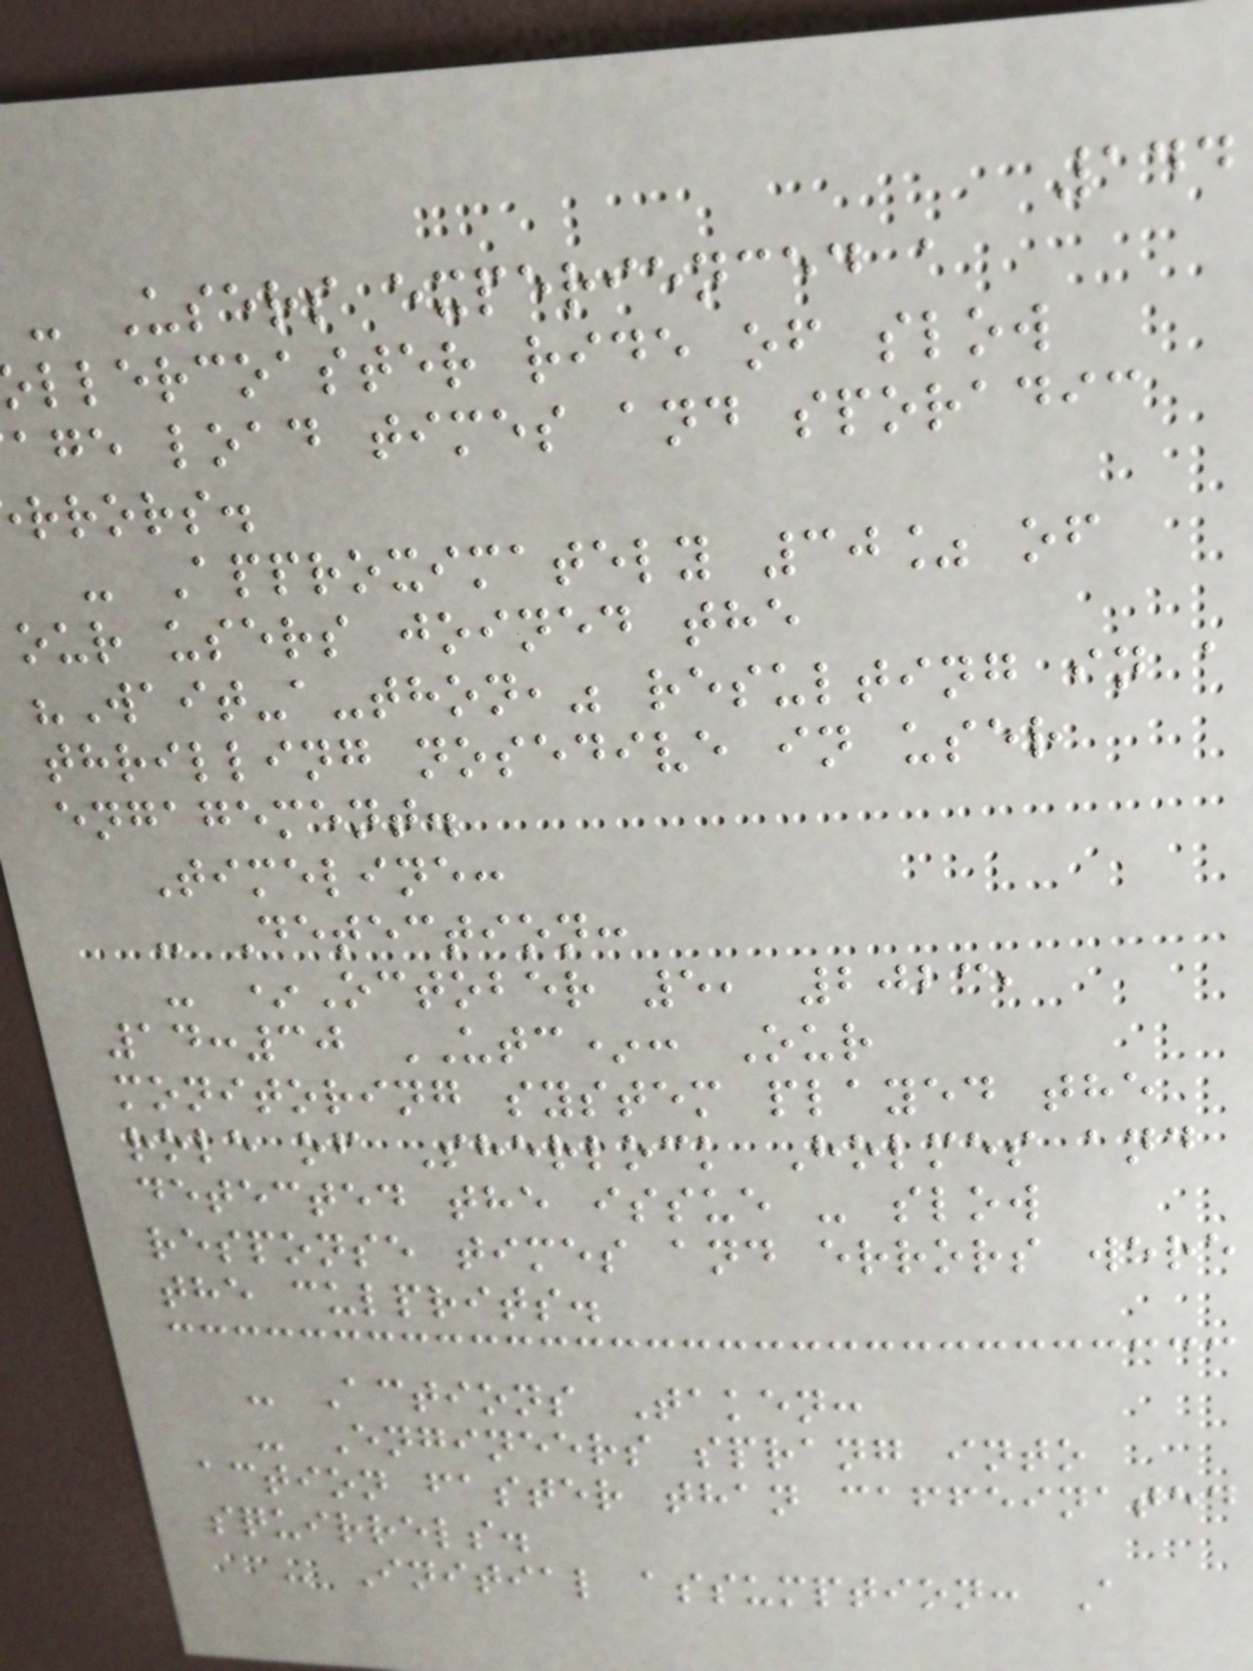144
- Users experienced a
llercoaster ride of slow
age load times and sporadic
rrors.
- Approximately 30% of
our users joined the
"Wait-a-thon," resulting in a
thrilling nosedive in user
engagement.
Timeline:
- Detection:
- *October 5, 2023,
14:30 UTC*: Our
monitoring system played the
role of Sherlock Holmes and
detected the issue - slow
response times and errors were
the culprits.
- Actions Taken:
- Engineers sprang into
action faster than caffeinated
squirrels.
- Initial assumption: A
